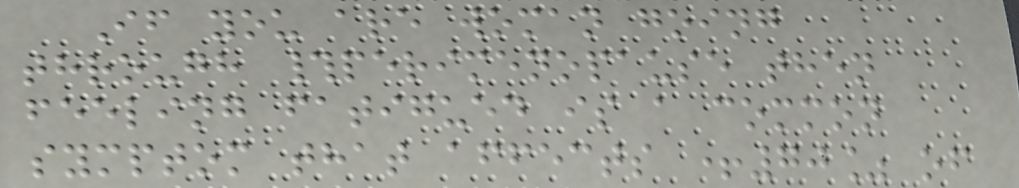If you are woman going
through #perimenopause then
feeling fatigued is a common
symptom that affects +70% of
